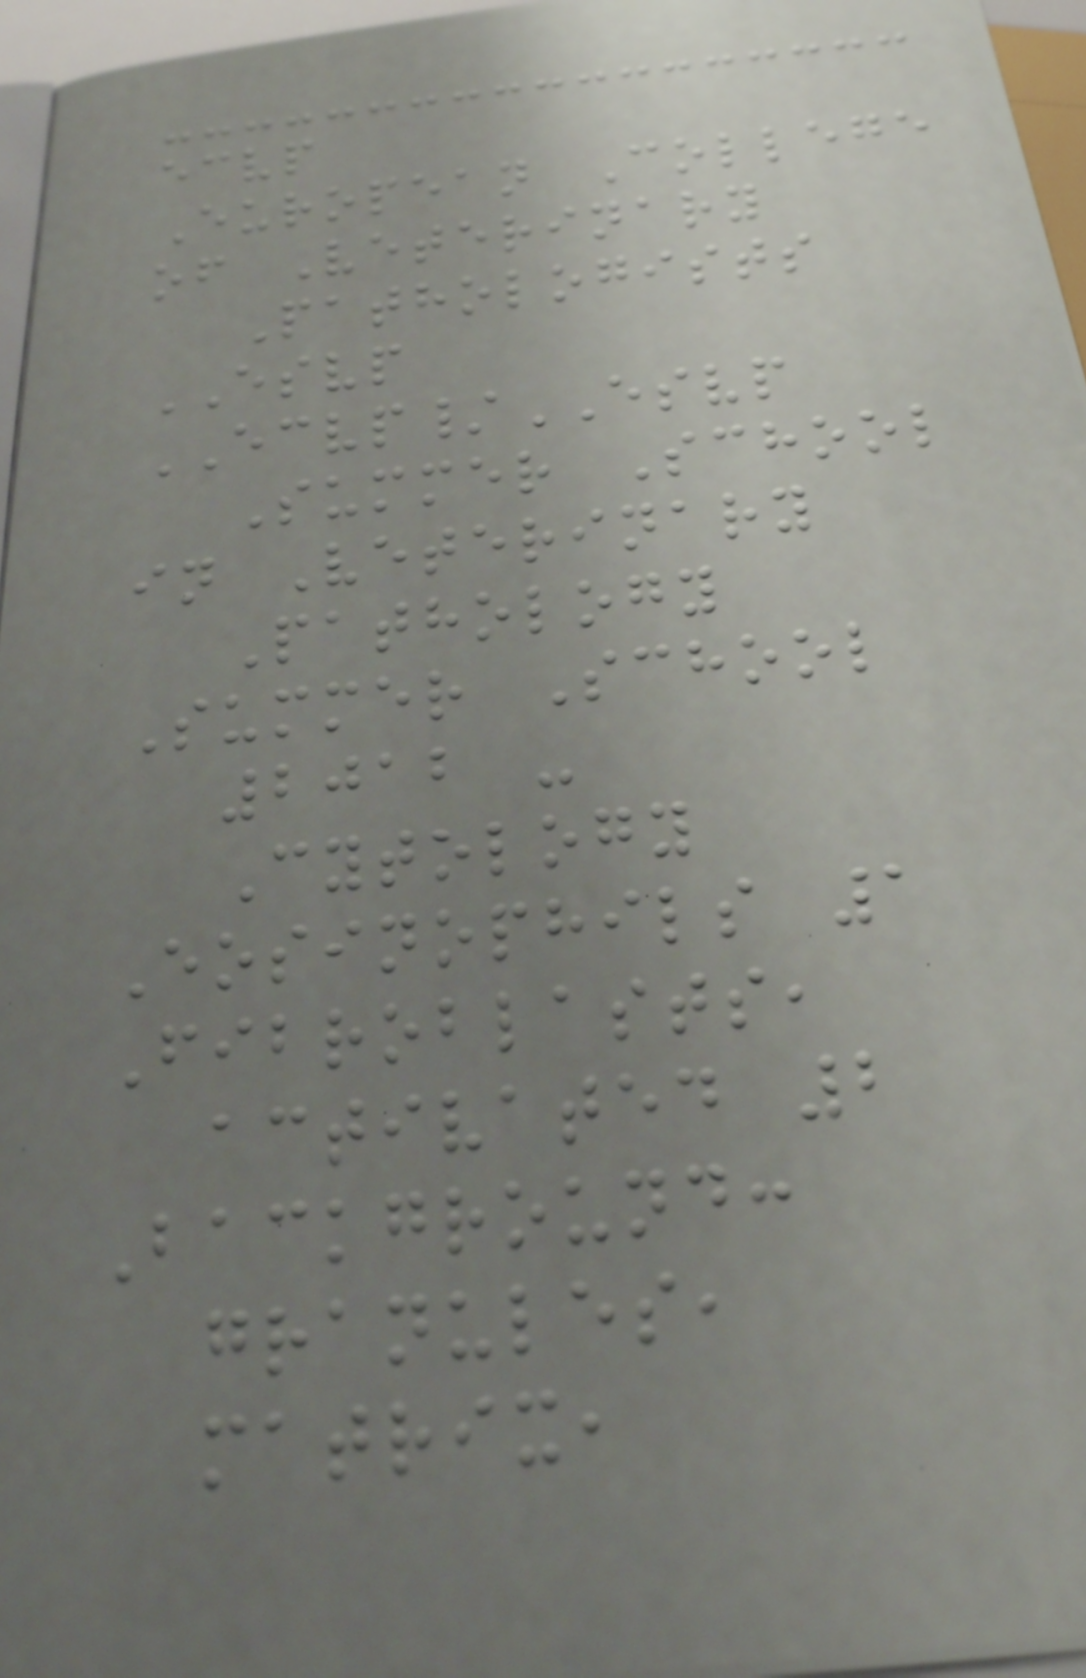ecvp
European College
of Veterinary
Pathologists
ESVP
ECVP/ESVP
Summer School
in Veterinary
Pathology
Summer School
2012 -
Cytology
Eosinophils 1
Fibroblasts,
activated 2
Background:
granules,
matrix,
